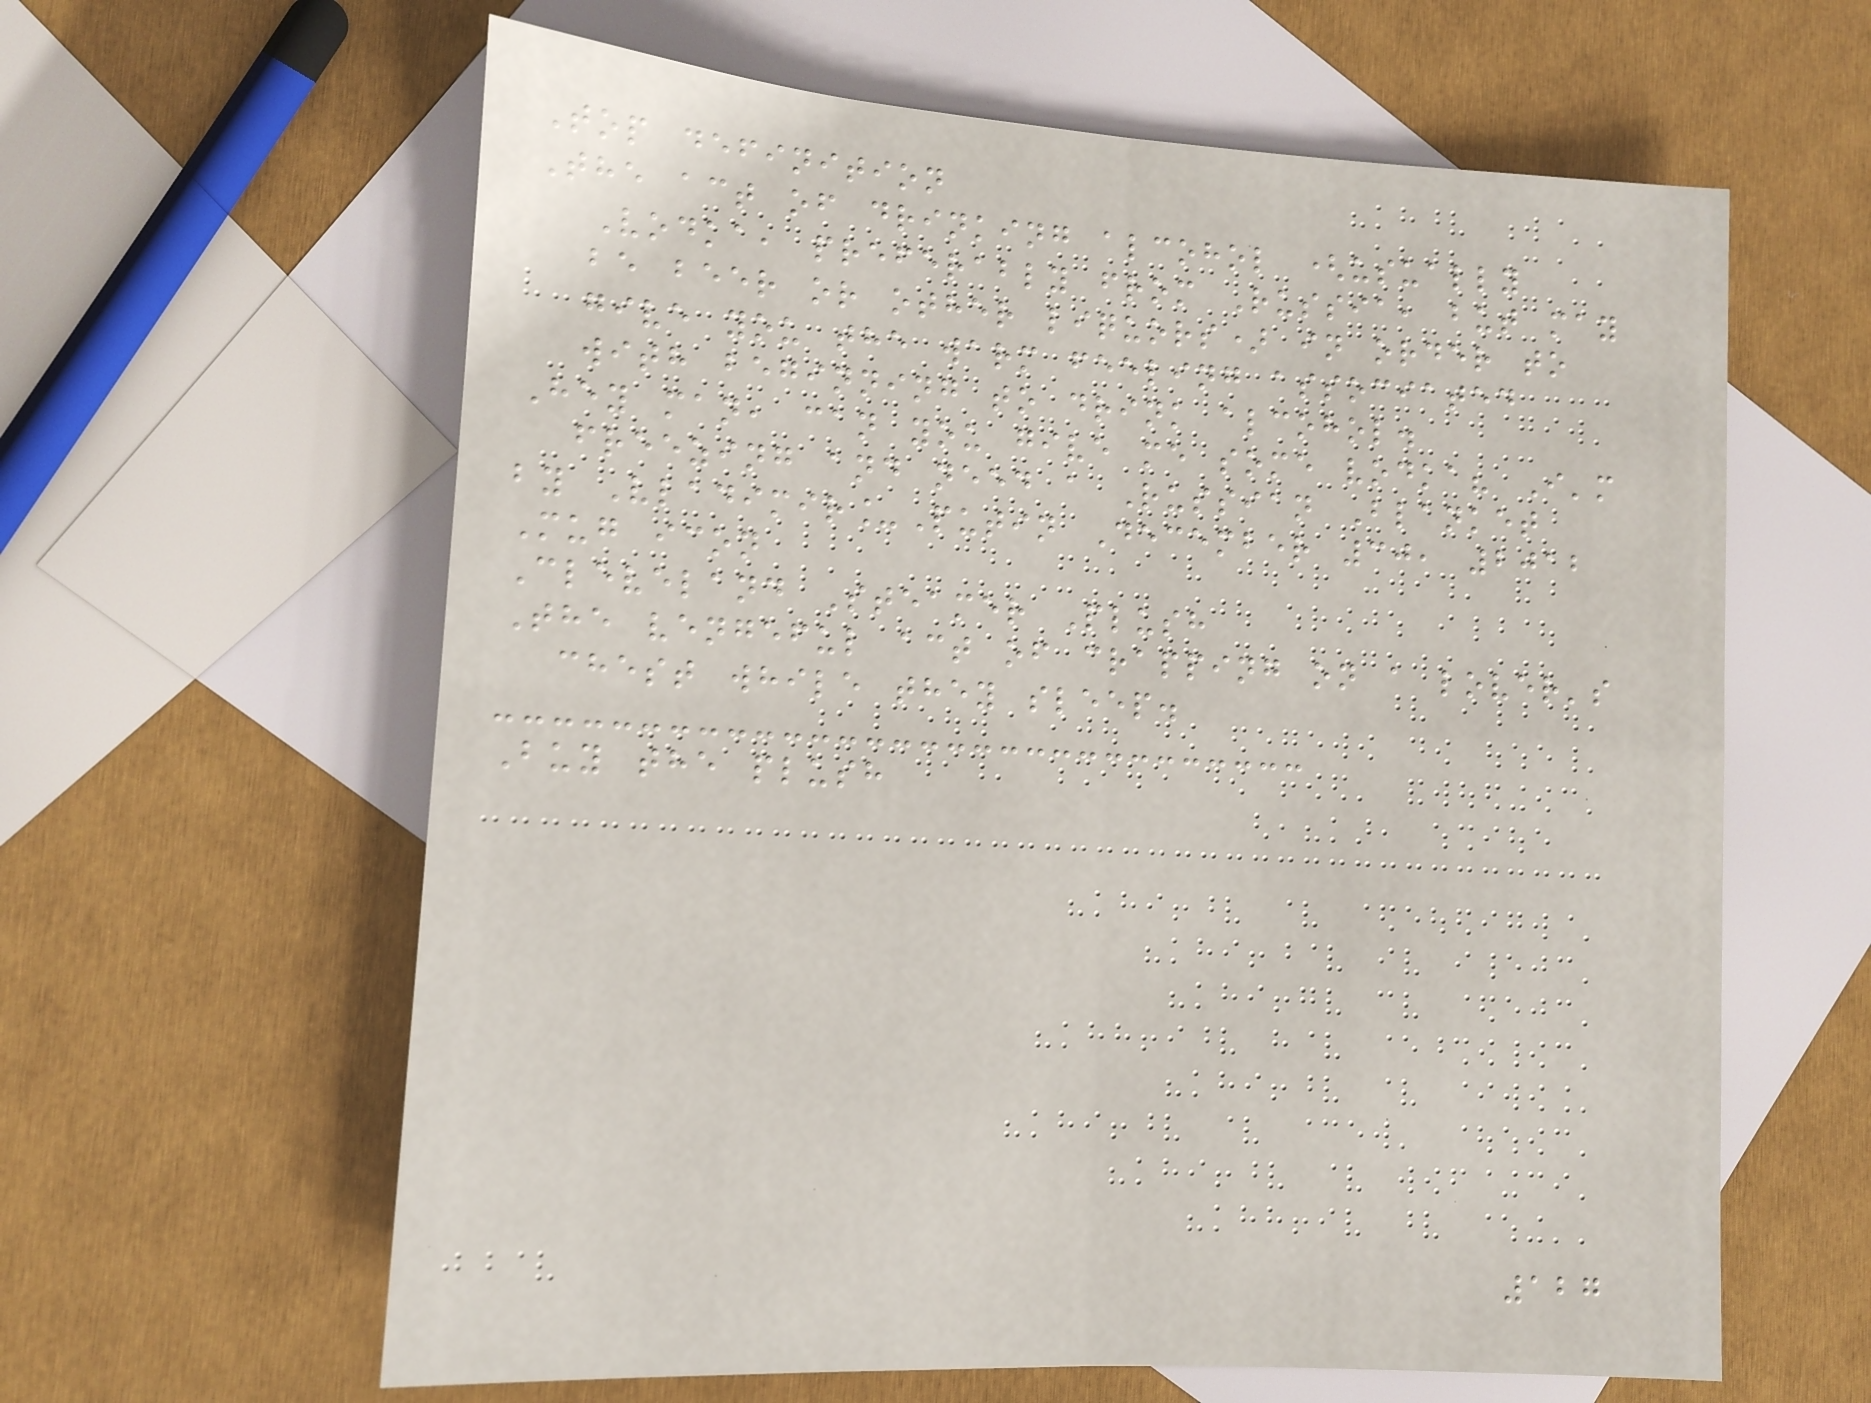Top definition
The act of drinking alcohol (usually
Vodka, preferably from Russia, but may
be beer or other liquors) in order to
give you the warm feeling associated
with beginning to drink alcohol.
Hey man, can you give me some vodka? I'm
freezing and need a Russian Blanket
by Vladimir_Putin December 30, 2012
Mug icon
Cleveland Steamer Plush
The vengeful act of crapping on a lover's
chest while they sleep.
Buy the plush
127
